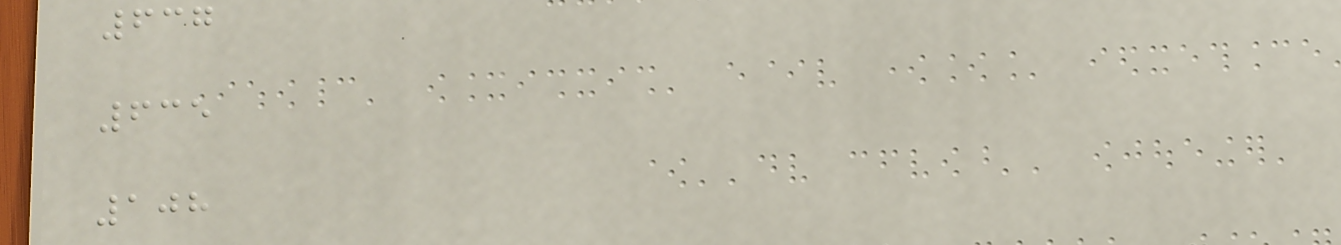637
635
108
